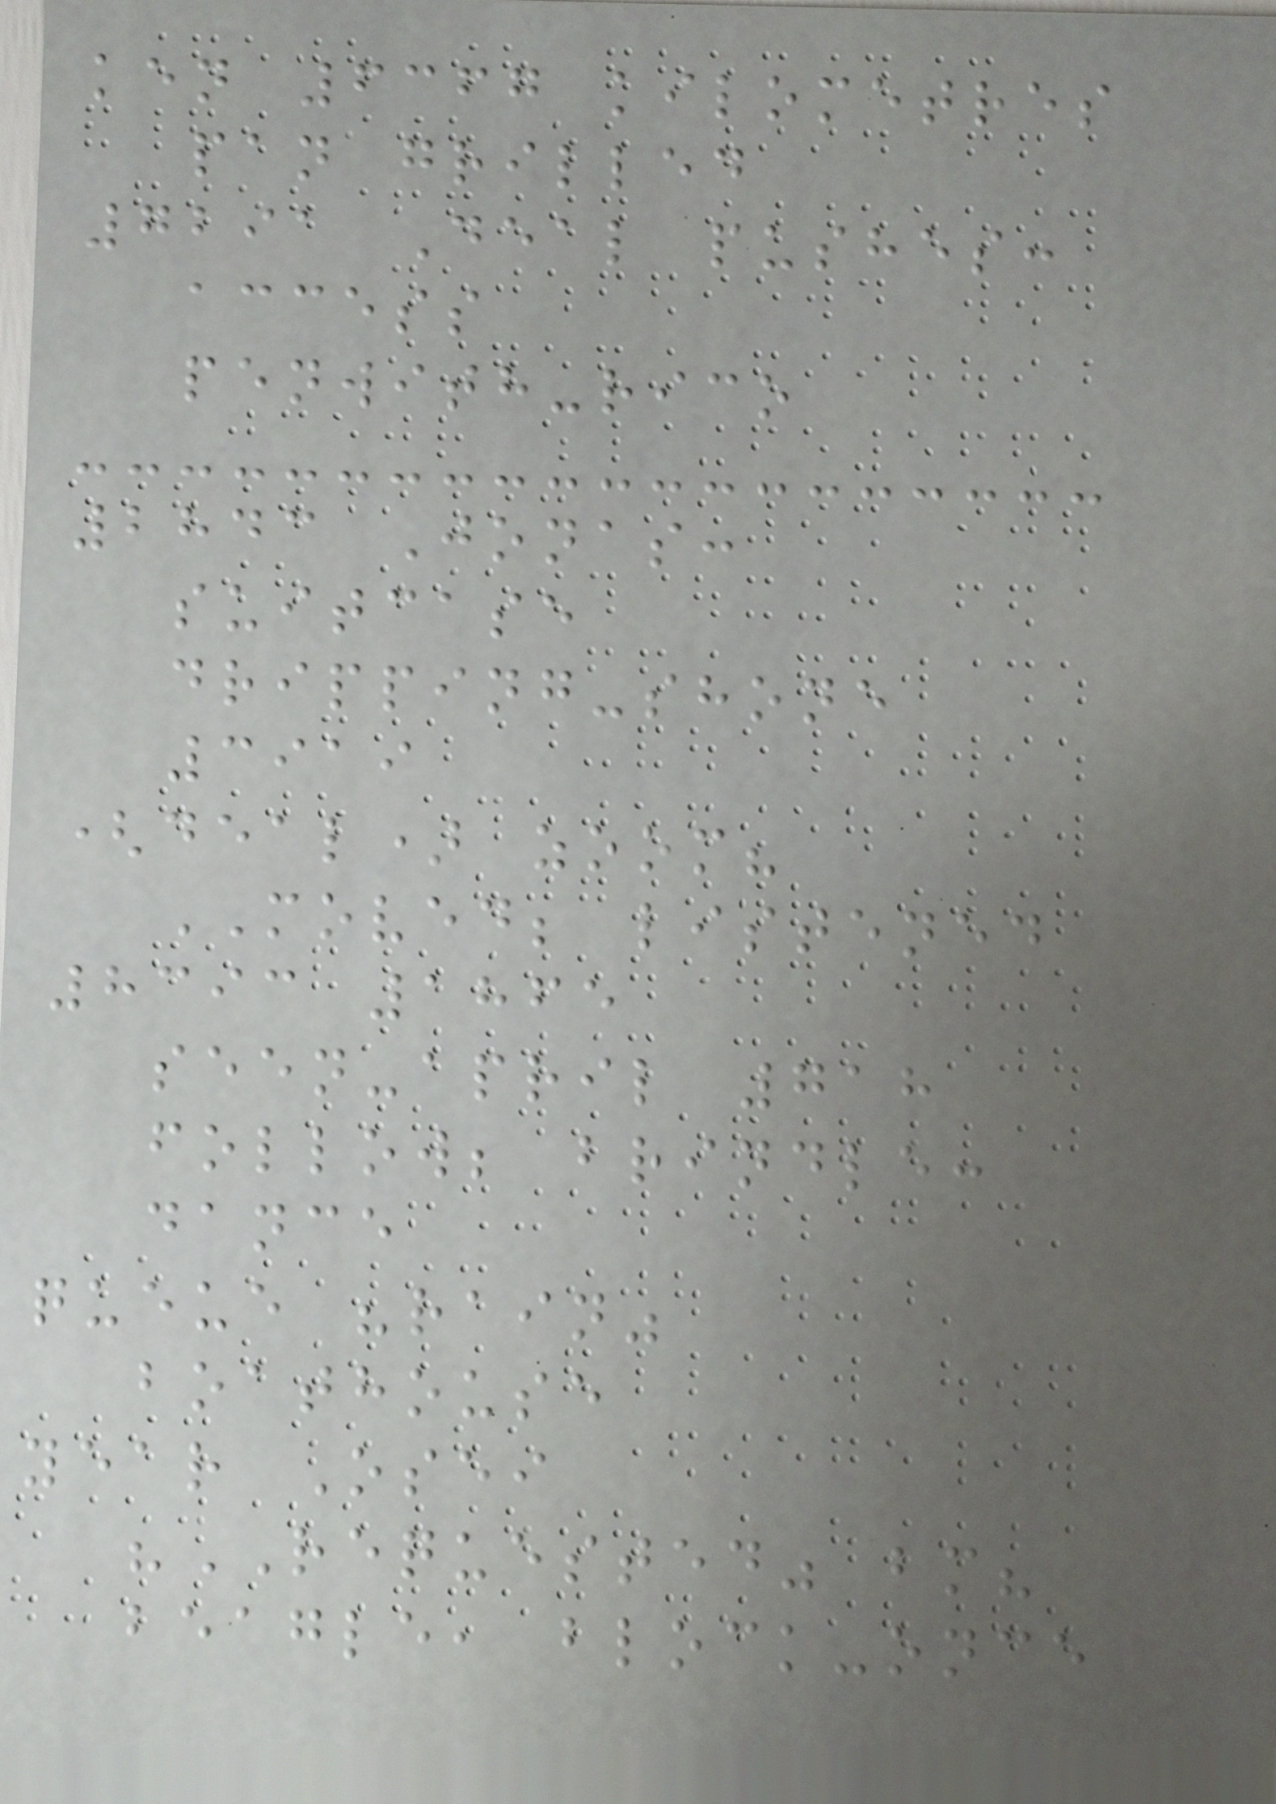ken 6367 kilometres
pan grilled
7291 Deal pushes:
access
penwith-rico
2843 Jonas:
suitcase
dripping-shone
3919
(deal) zoom?
MOVED; listened
8393 1865
seen-april 718
follow; brindle:
dance
queue "rain"
boathouse
year Osei
"REQUESTED" bm?
beagle, block-once
